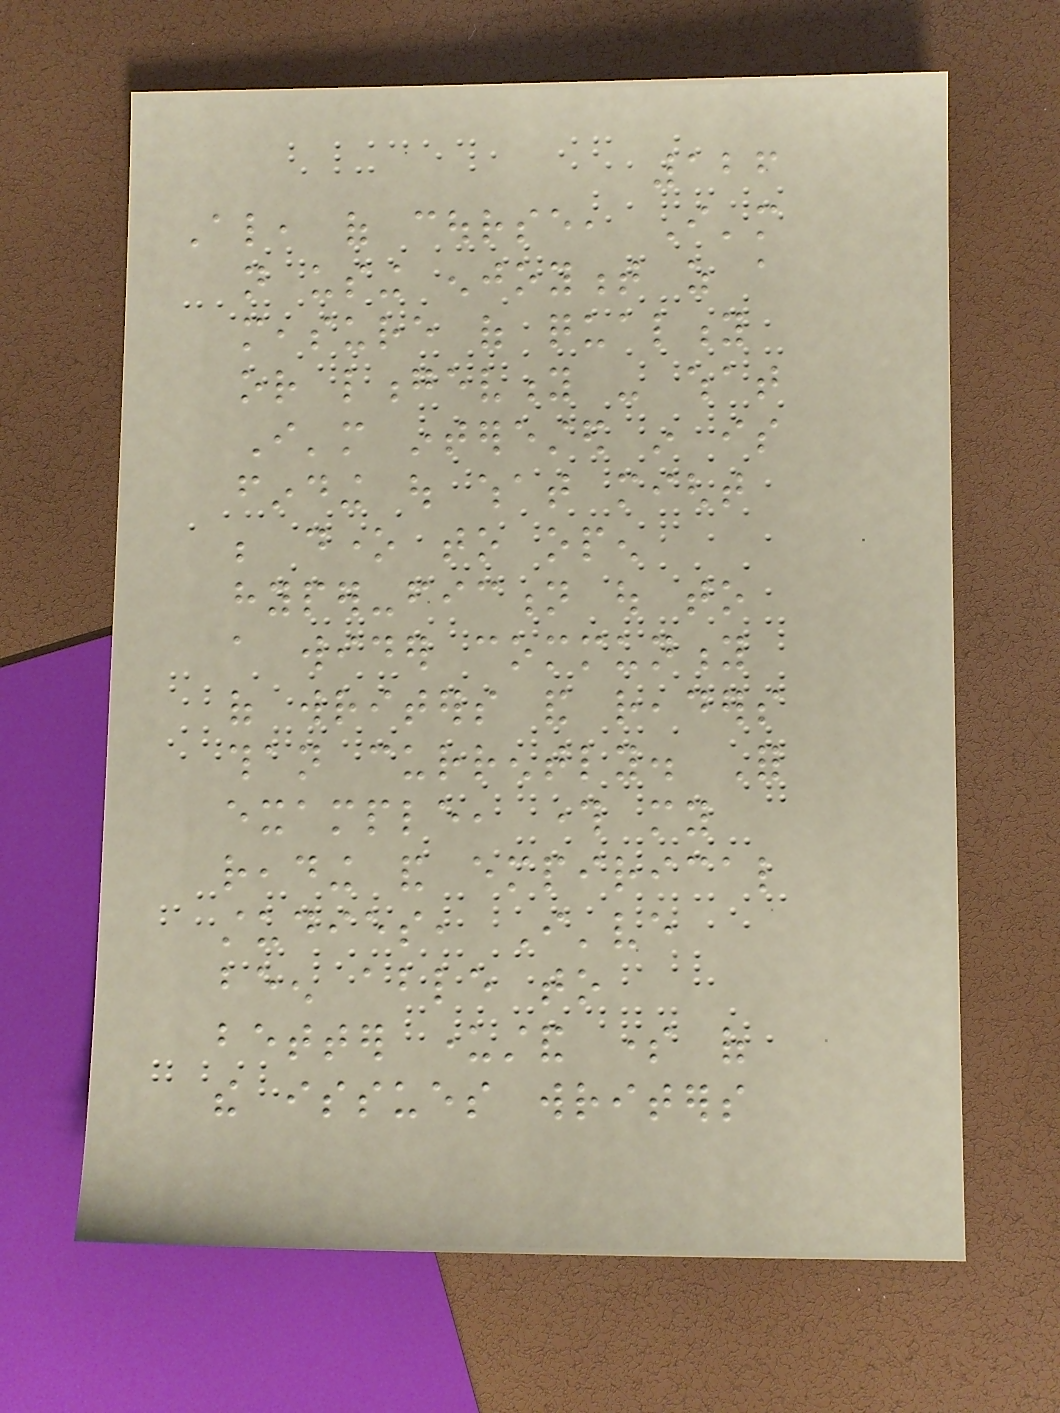126
Also, of course, I'm
not using enjoyment as a
measure of quality
or longevity - what
I'm interested in is
finding out what might
be done to open
hyper-fiction out to
a wider community
of writers and readers
than currently. For
example, through my
reading and empirical
studies, I've
been able to
better understand some of
the issues writers
